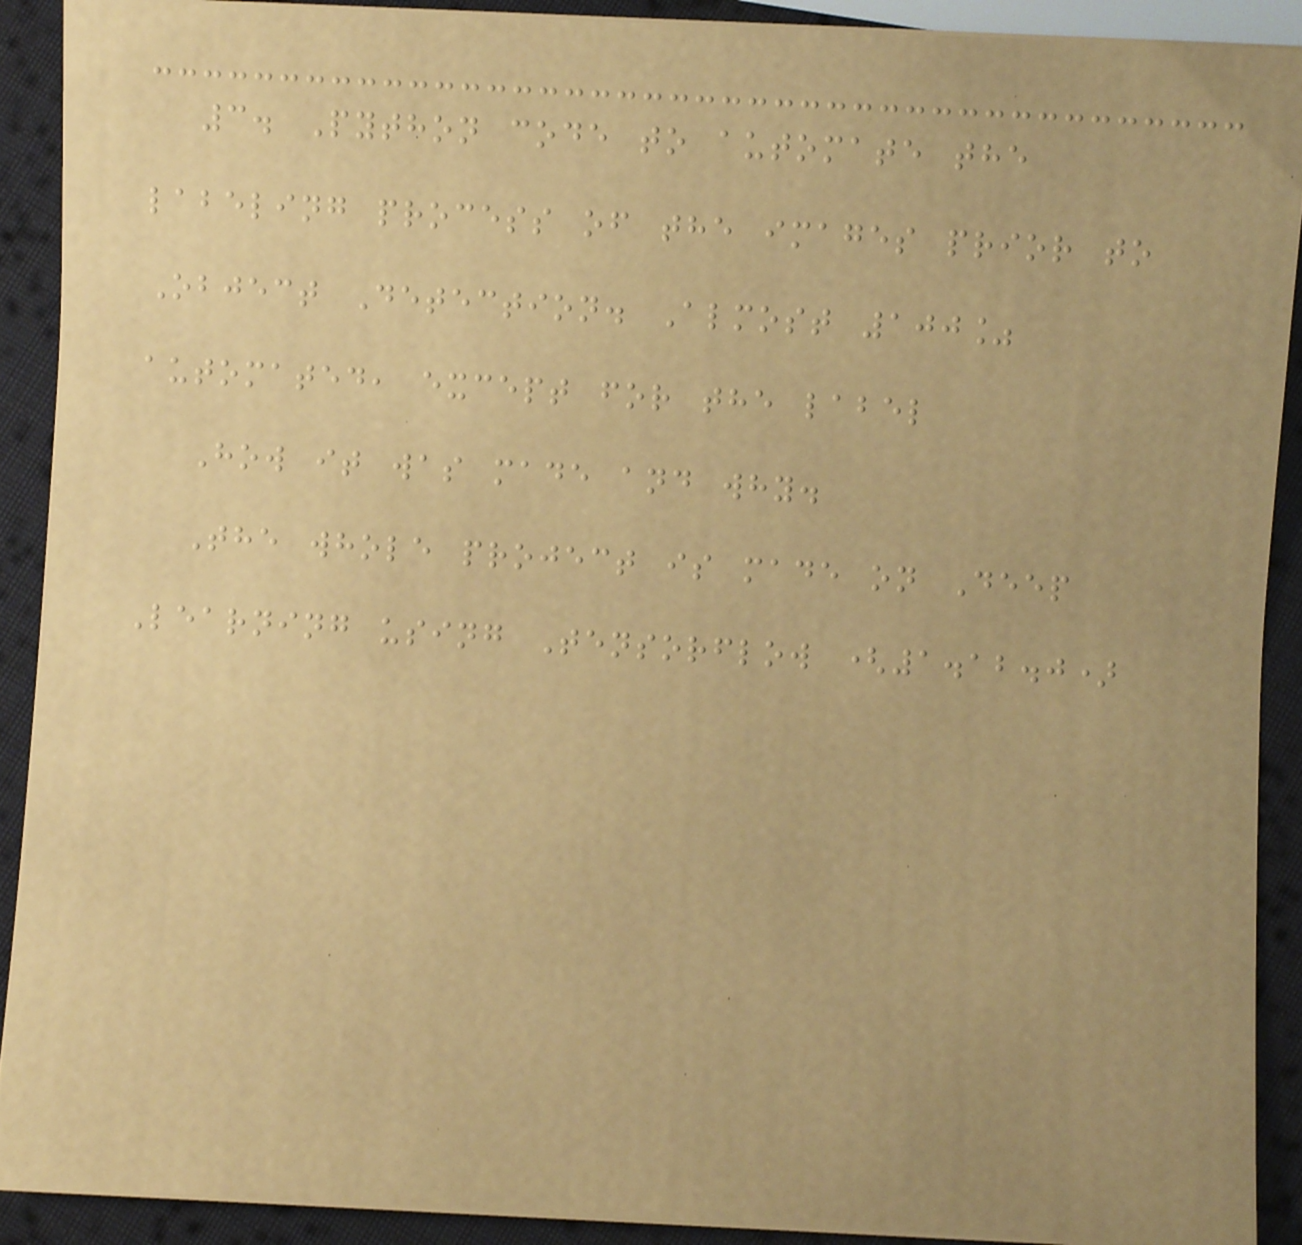3. Python code to automate the
labeling process of the images prior to
Object Detection. Almost 100%
automated, except for the label
How it was made and why.
The whole project is made on Deep
Learning using Tensorflow (1.12.0)
